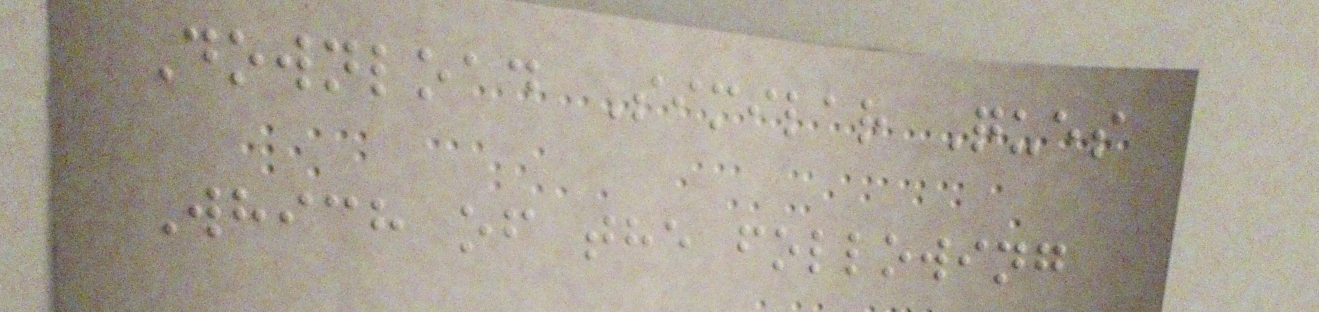Download Similar Ques
Which of the following
